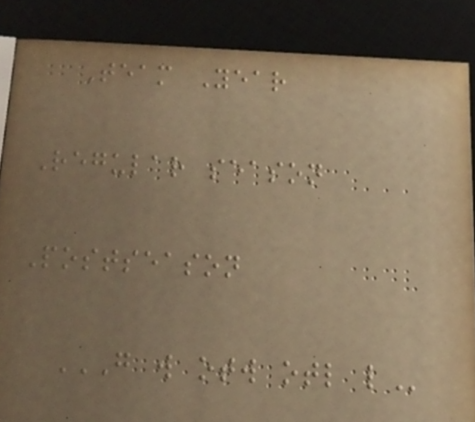Team Year
Regular season
Postseason
G W OTW OTL L
